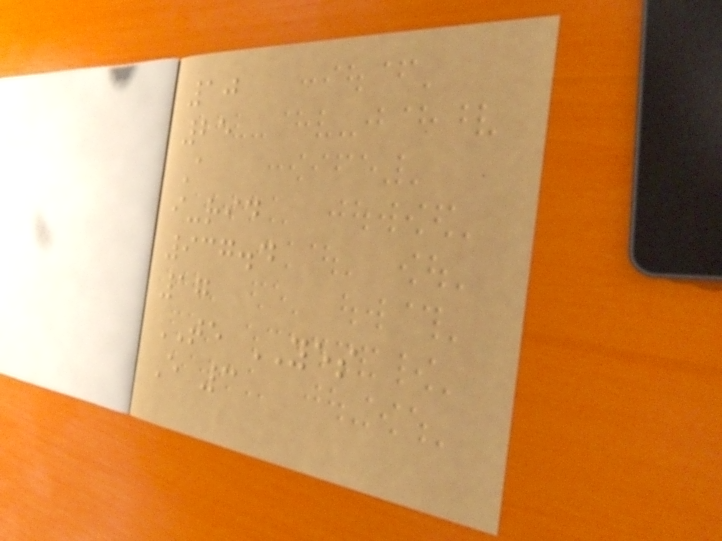10
25
A
i-rid
937.4
17
TE YES
E 3
